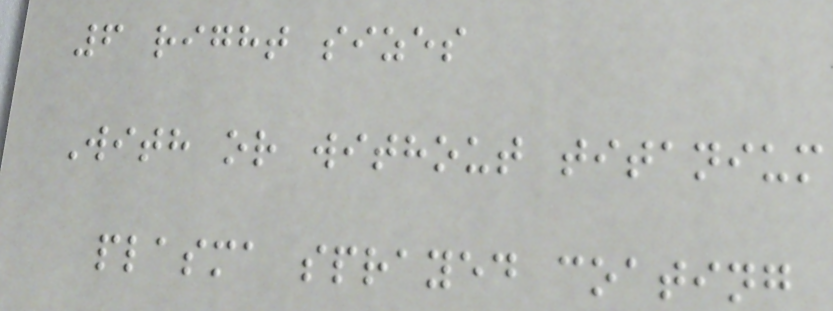6 right sizes
With or without titanium
plasma sprayed coating
